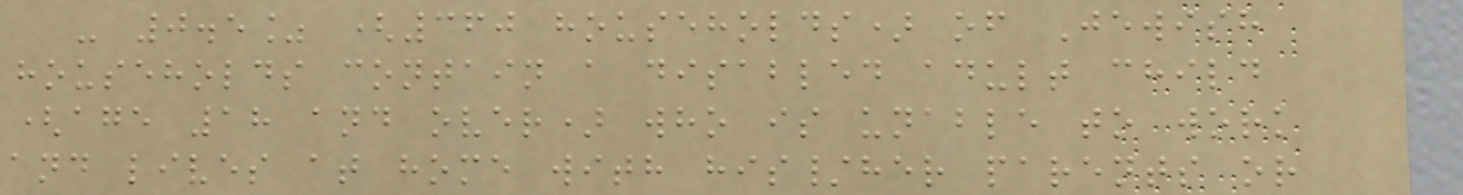- 0.5% (360 households) of Jewish
households contain a disabled adult child
(age 18 and over) who is unable to work
and lives at home with his/her parents or
